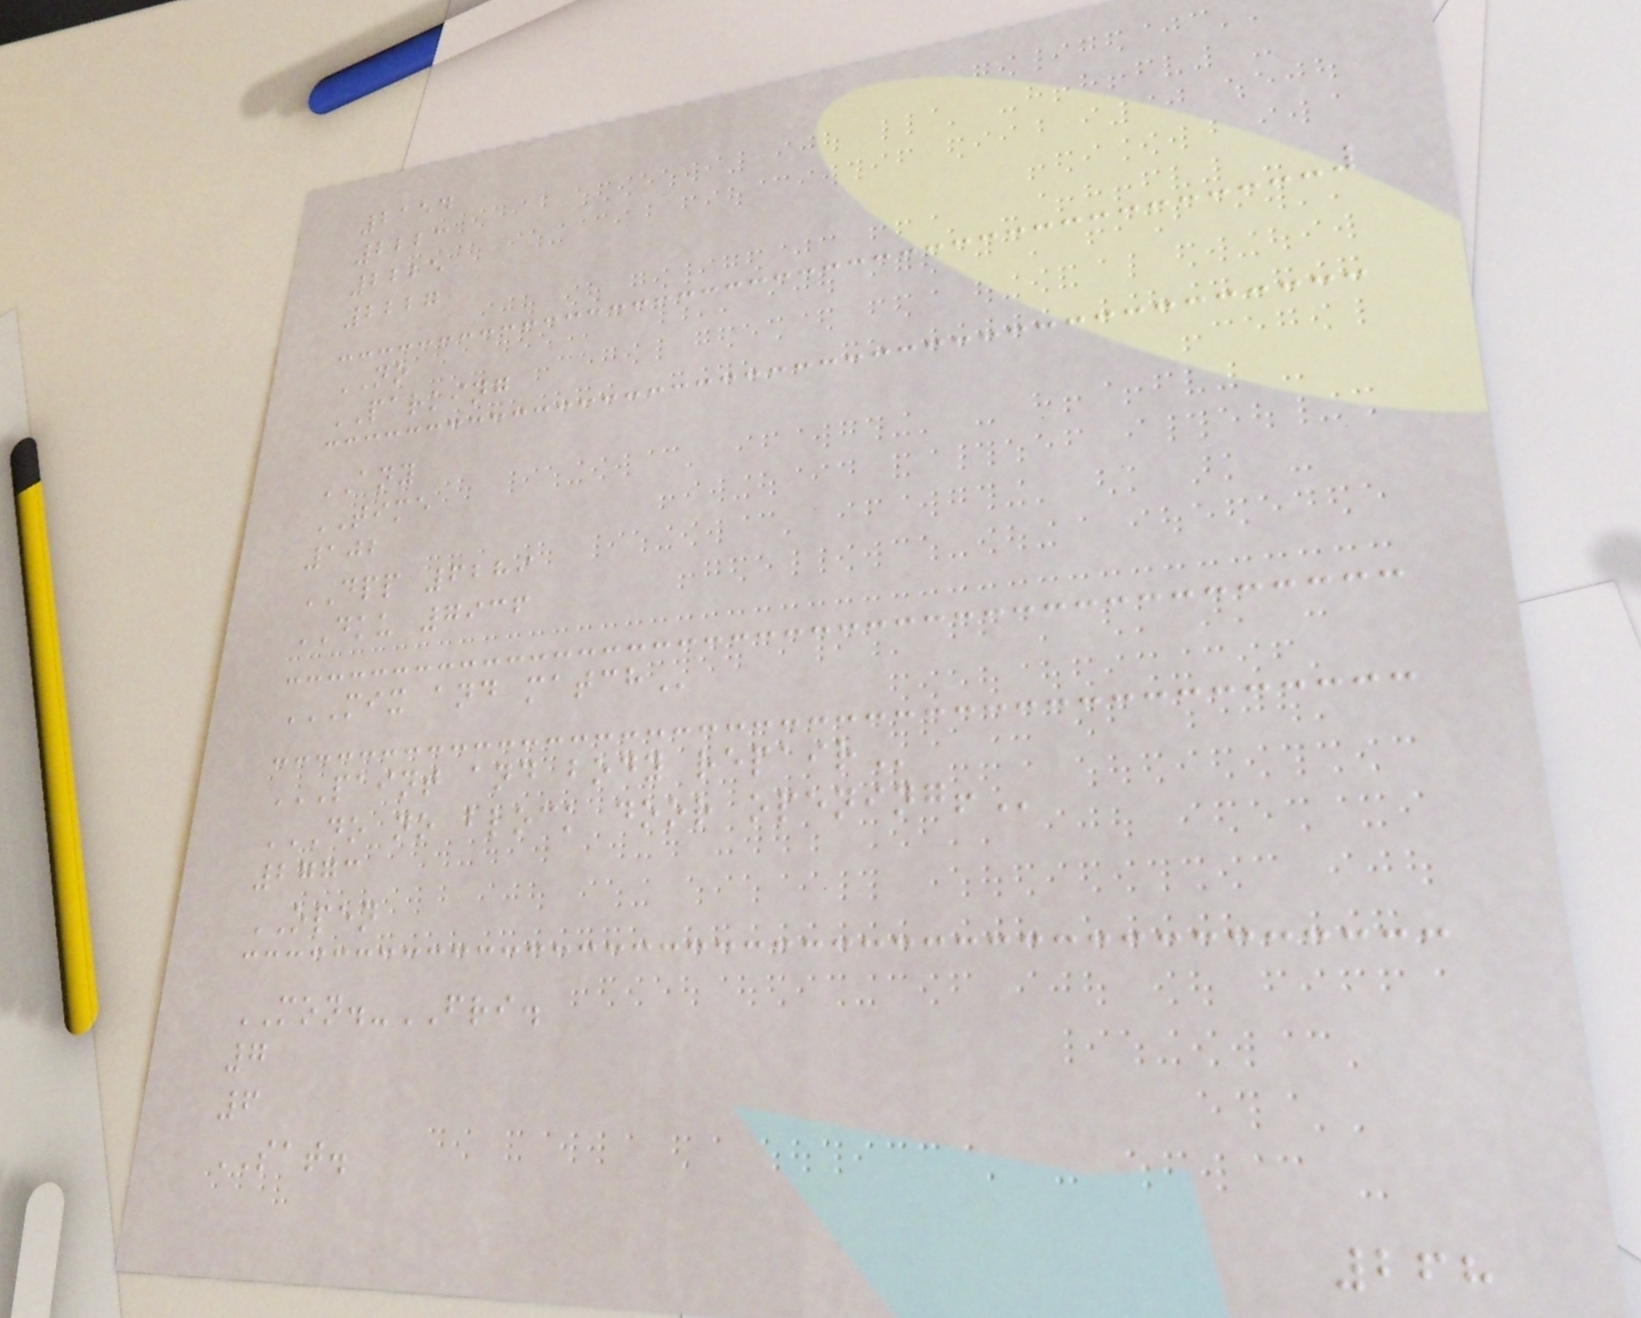2154
2223
2225
2227
NO
PARKING
ANY
TIME
102
DPP 6289
DKU 7936
MIX AND MATCH
PAINT AND BODY REPAIR
DO NO BLOCK DOOR OPENING!
2773
OPEN
MON.-FRI.
7
6
SAT.
268
